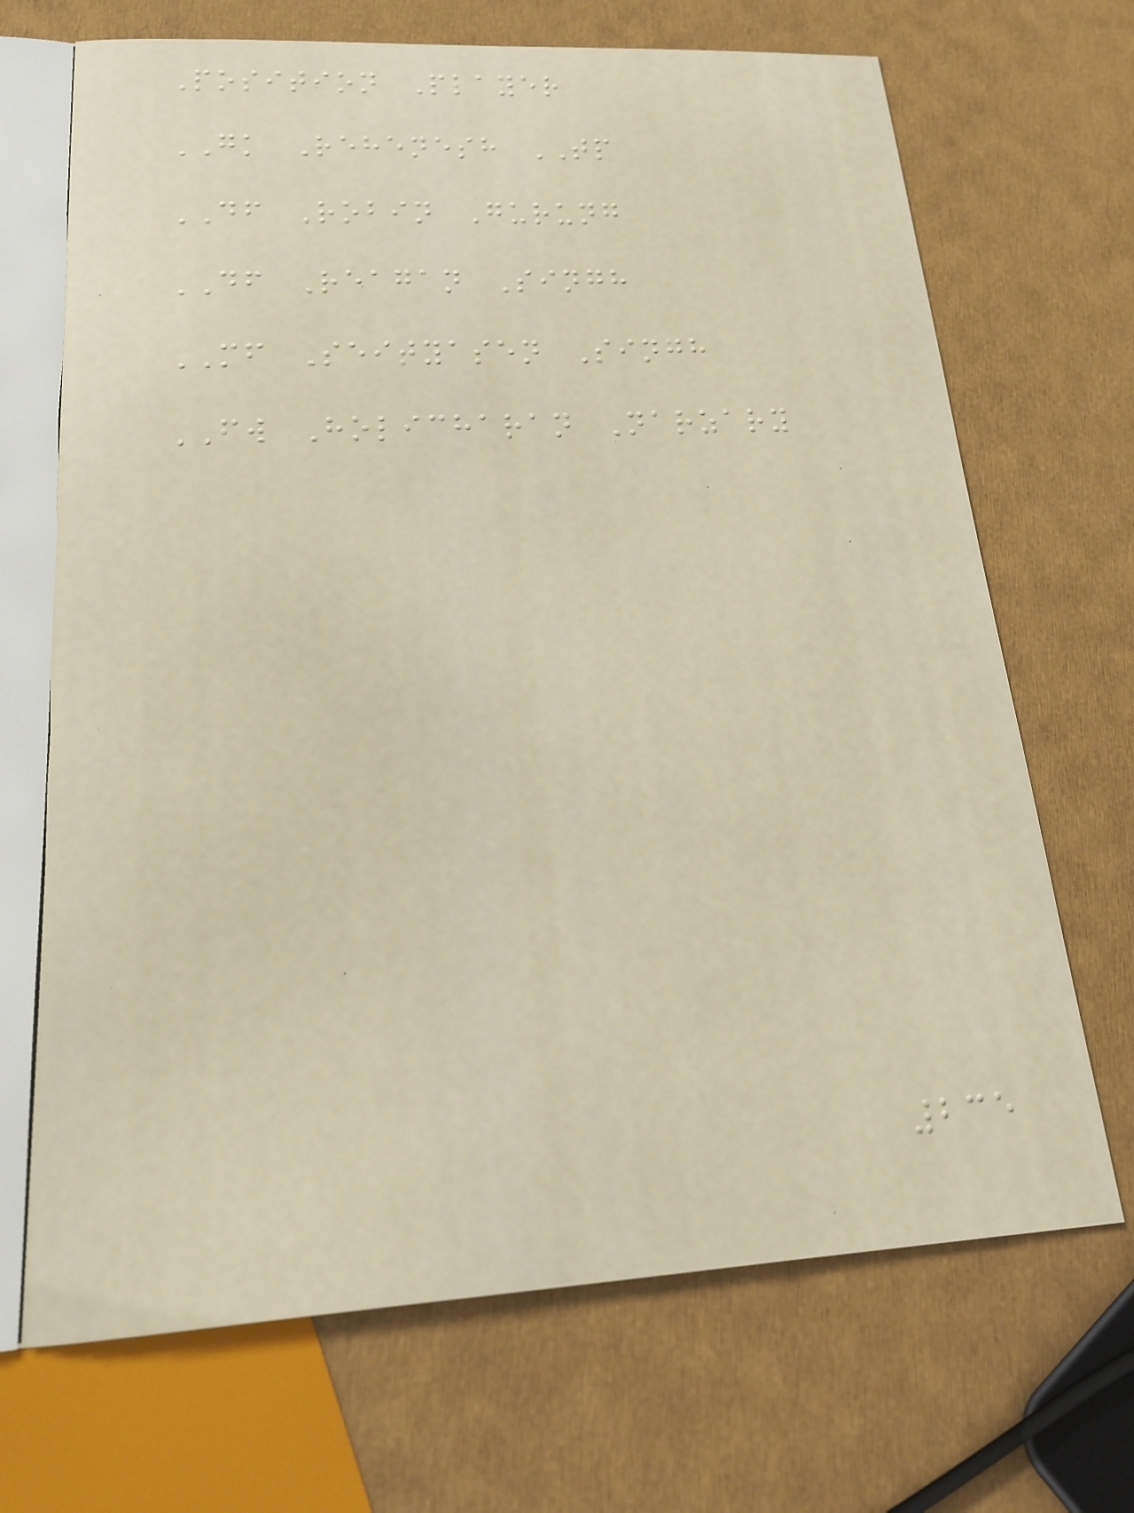Position Player
GK Rehenesh TP
DF Robin Gurung
DF Reagan Singh
MF Seityasen Singh
FW Holicharan Narzary
235
